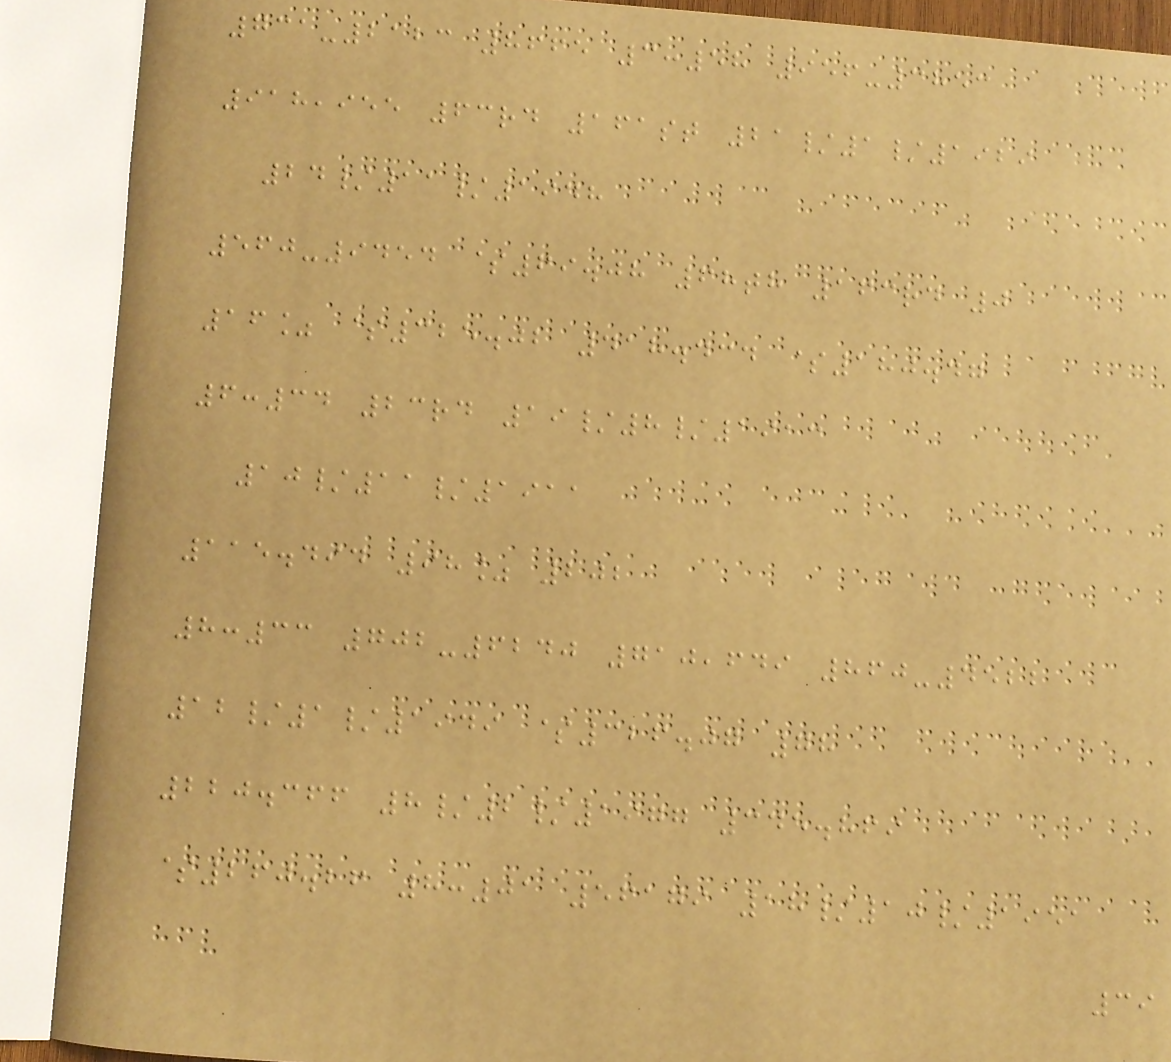731-2123 8665 3:58 956-3853
918,955 63rd 161st 21/1/1929
24/11/1948
560-9454 $69.08 68th 163rd 0
16% $325.02 418.434 $180.47
6:34 23rd 19/8/1913
10/11/1911
115.494 98% 202
8:33 702-6240 710,649 860-4522
12/1/1949 $326.07 78
220.366 8/2/1977 345.869
$260.26 8:01 56179 18/10/1951
39
